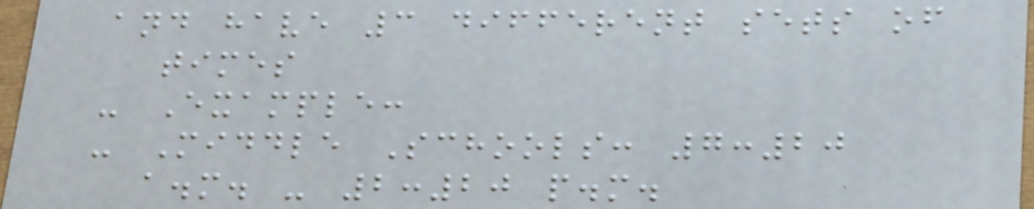and have 3 different sets of
times
- Example:
- Middle Schools: 7:20
a.m. - 2:20 p.m.
